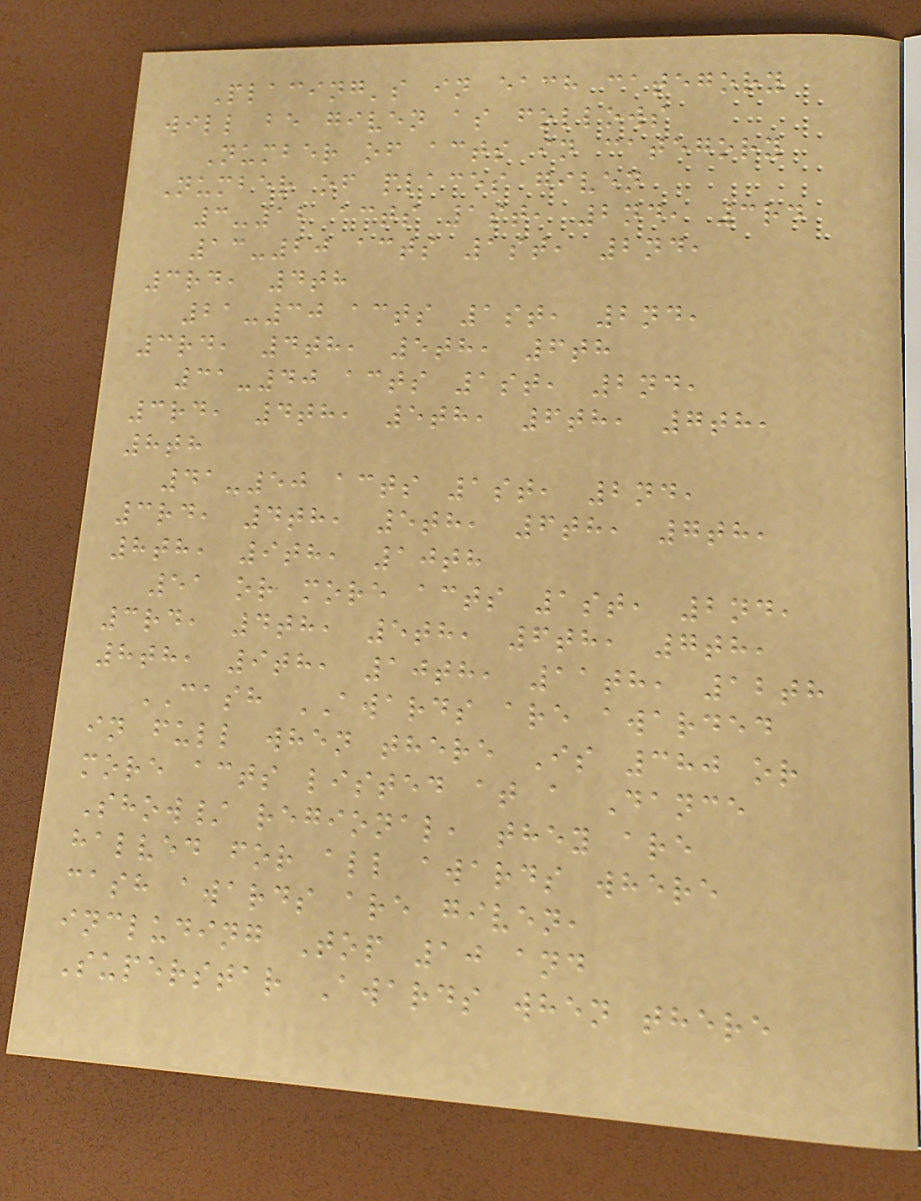Placing's in each category
will be given as follows
Number of acts in category
Number of places given
3-12 acts 1st, 2nd, 3rd
13-20 acts 1st, 2nd,
3rd, 4th
21-30 acts 1st, 2nd,
3rd, 4th, 5th, 6th
31-40 acts 1st, 2nd,
3rd, 4th, 5th, 6th, 7th,
8th
41-50 acts 1st, 2nd,
3rd, 4th, 5th, 6th, 7th,
8th, 9th, 10th
51 or more acts 1st, 2nd,
3rd, 4th, 5th, 6th, 7th,
8th, 9th, 10th, 11th, 12th
CASH AWARDS are awarded
in full when there Is 380 or
more acts listed at a Dance
Show/ regional, they are
halved for all awards where
cash awards are given,
including Top 10 and
Superstar Awards when there
